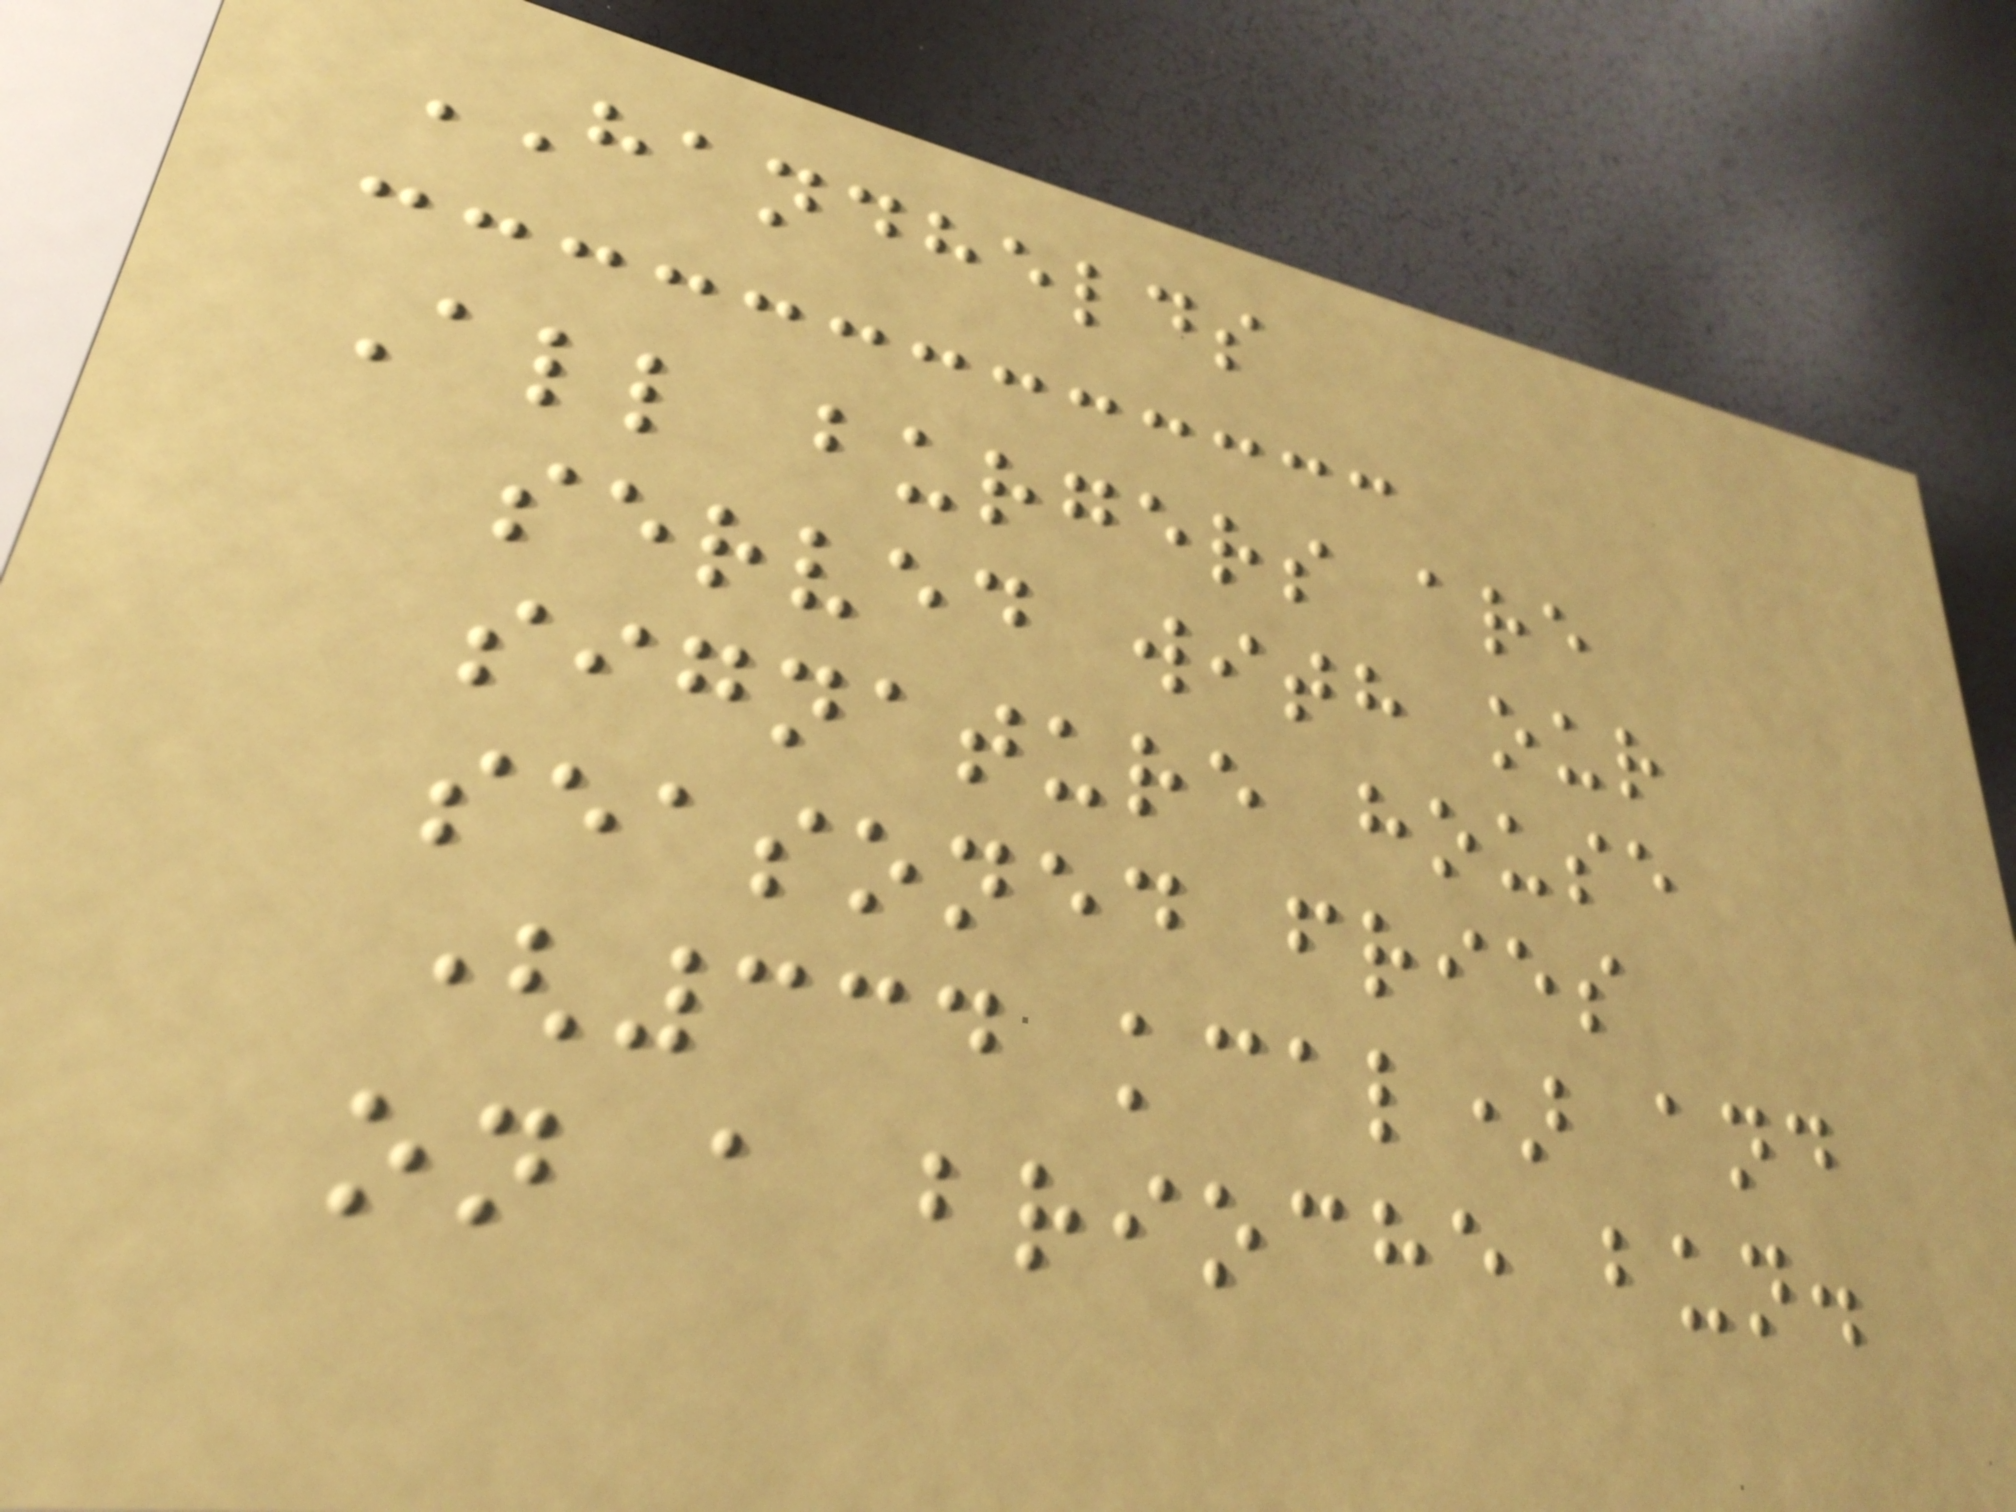HANDHELDS
All burgers are
served with our
signature house
seasoned fries
(334 kcal) and
on a brioche bun.
